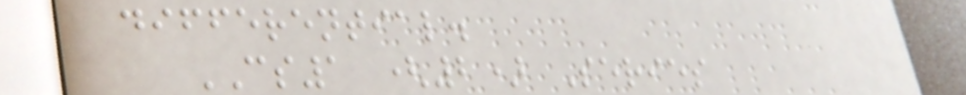differential.
CS1 (2) Series
